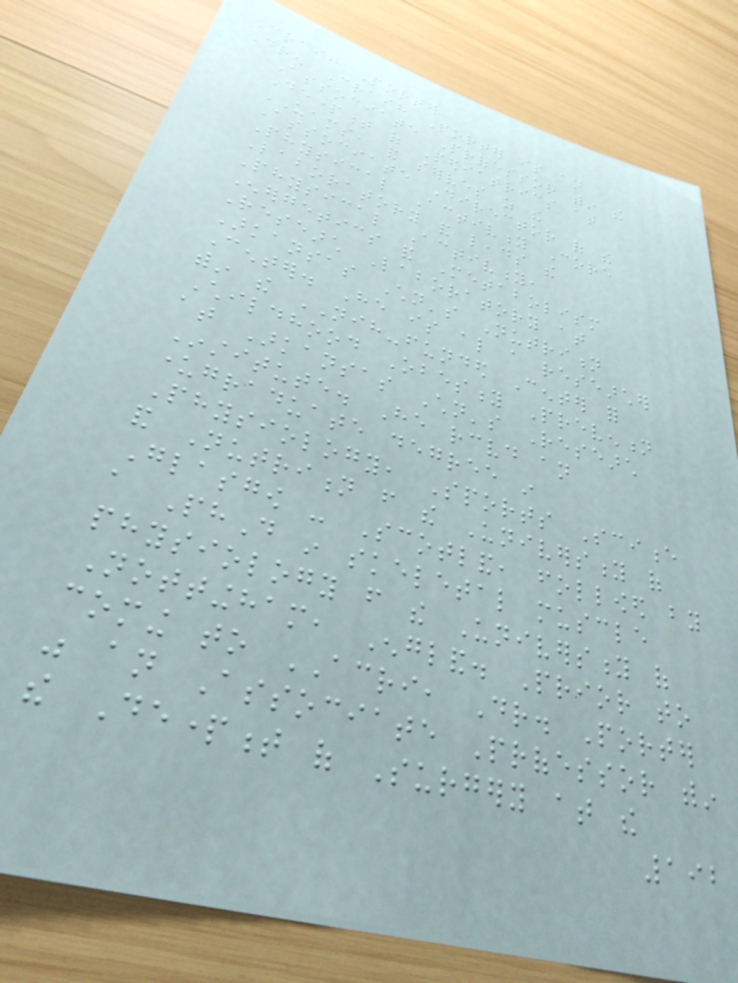Craig Porter
Dr. Craig Porter is an
Associate Professor within the
Department of Pediatrics at
UAMS, and serves as the
Associate Director of the
Physical Activity Core
Laboratory and leads the
Physical Activity,
Energetics and Metabolism
Research Laboratory at
Arkansas Children's Nutrition
Center. He is also a researcher
within the NIH-funded Center for
Childhood Obesity Prevention
at Arkansas Children's Research
Institute. He received an
undergraduate degree in
Physiology, Sports Science
and Nutrition from the University of
Glasgow - Scotland, followed by
a PhD in skeletal muscle
physiology from the University of
Nottingham, England. Prior to
coming to ACRI, Dr. Porter
was an Associate Professor within
the Department of Surgery at the
192
